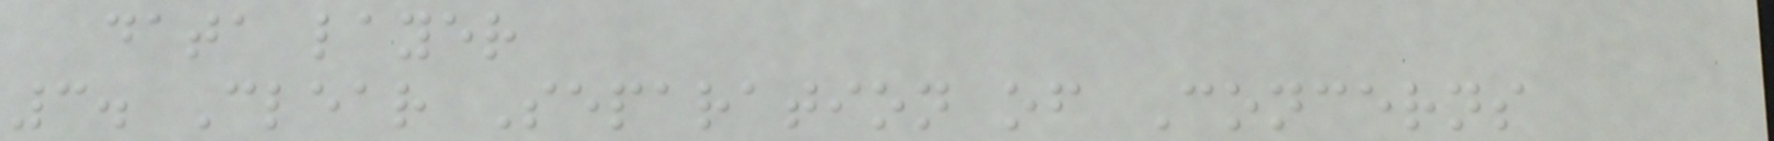data layer
3. Clear Separation of Concerns
